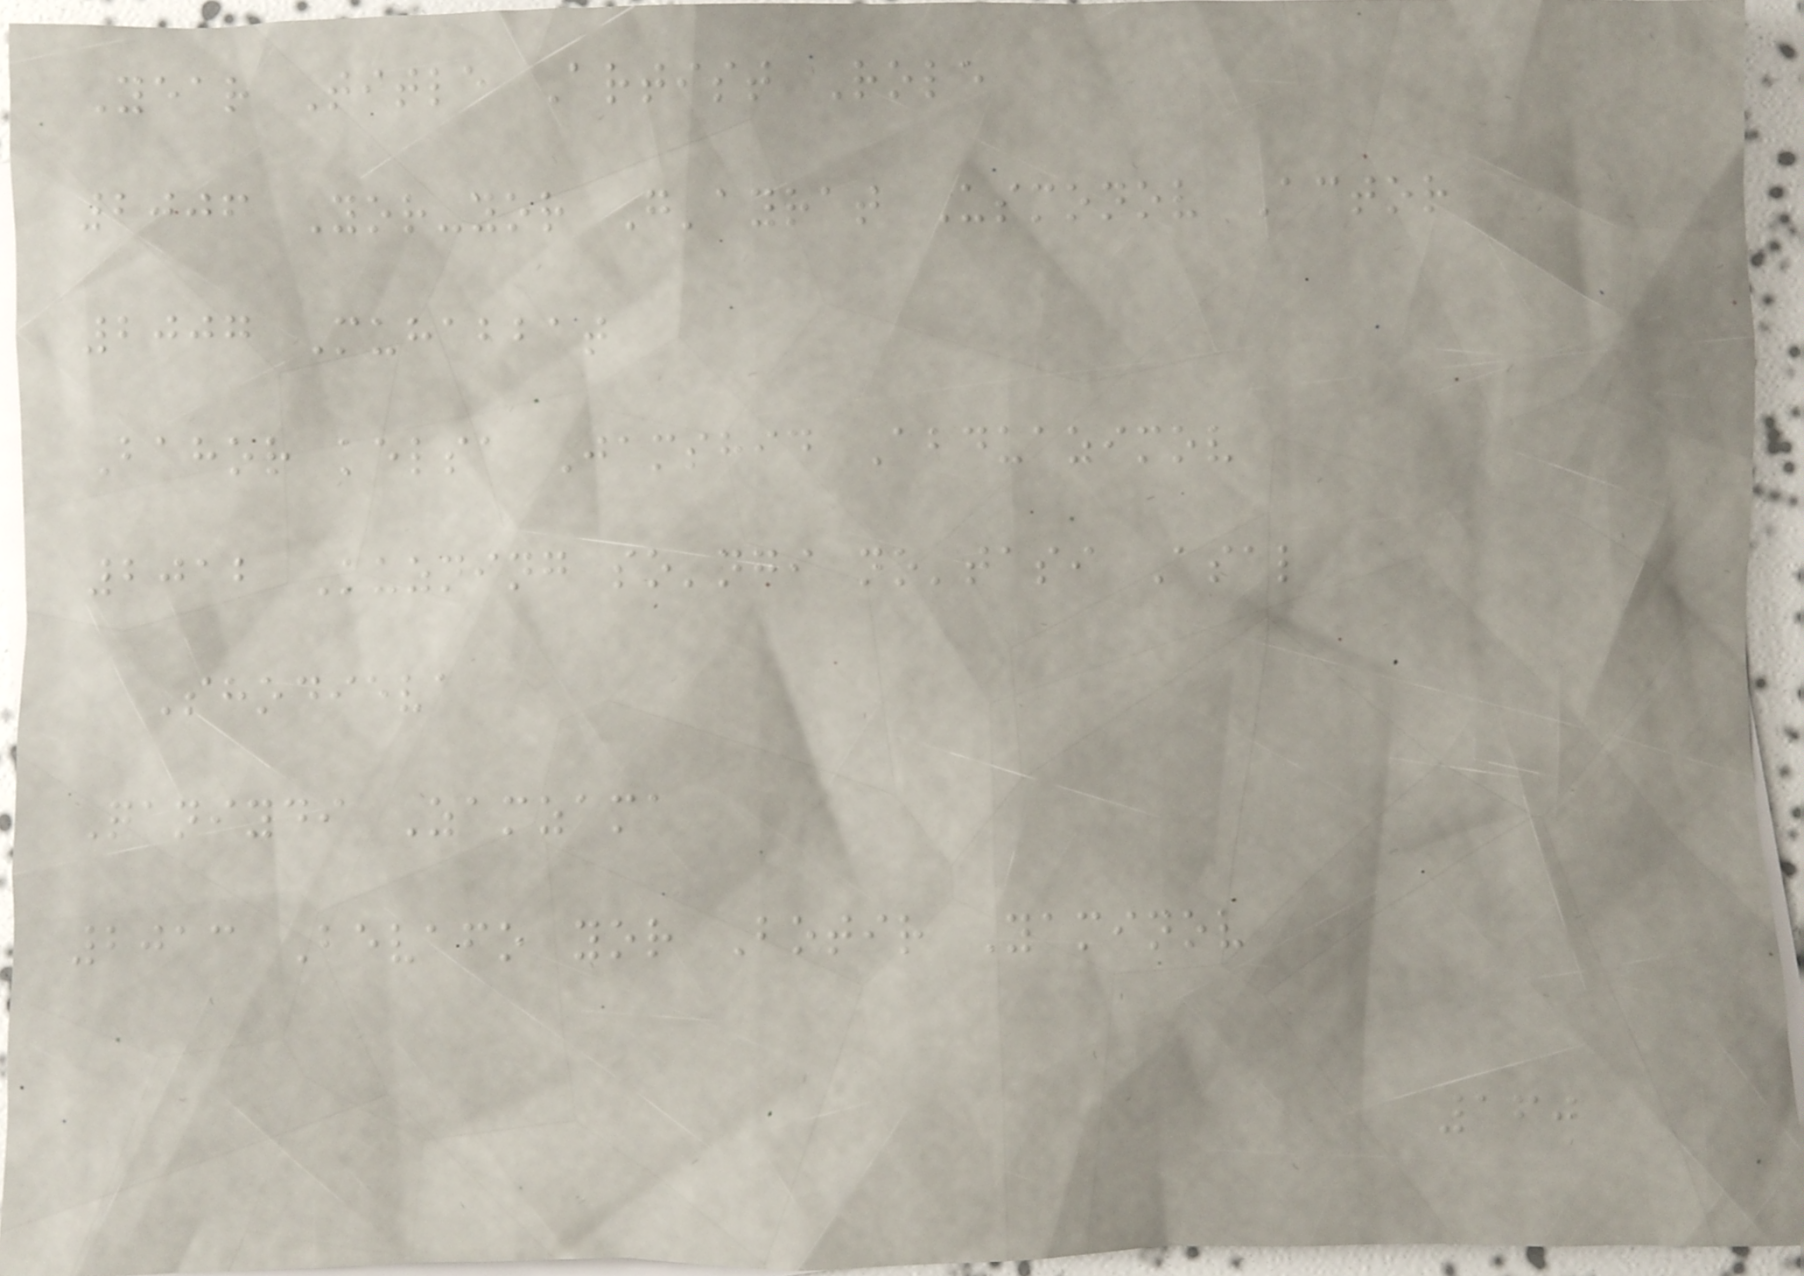Year Title Artist Role
2006 Yor-yor G'ayrat Usmonov Actor
2007 Muhabbat
Bahor kelsa Jamshid Abduazimov
2012 Kuzning so'ngi no'tasi Asal
Shodieva
Qaniydi Zamzama
2013 Bevafo yor Botir Yaminov
160
